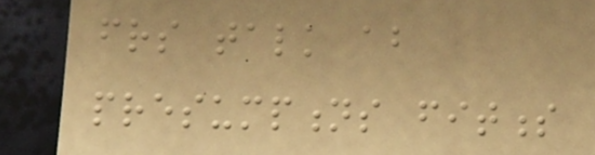friends talk about
presumptions fitness
